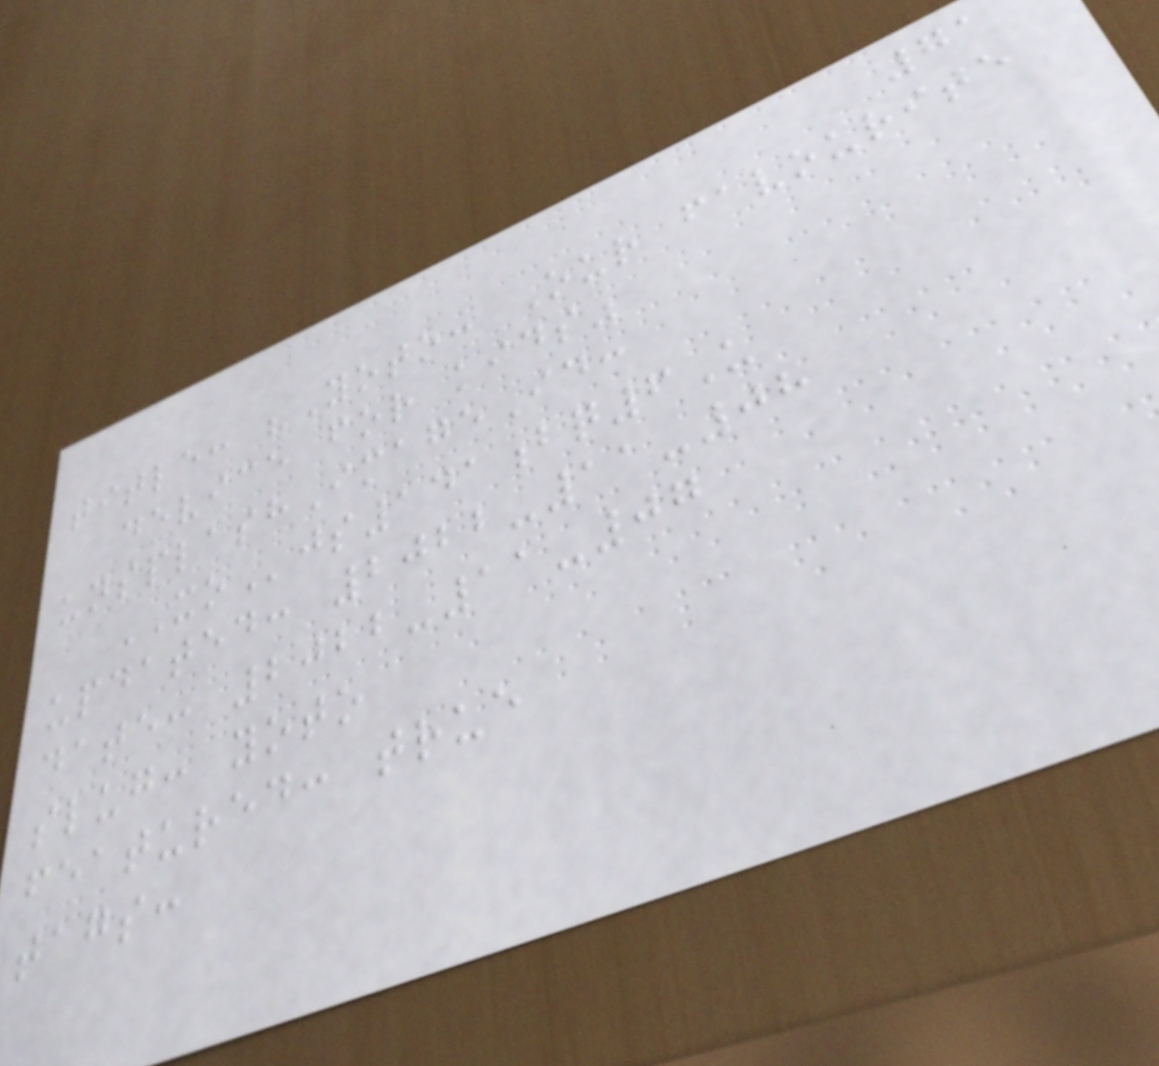71
title: "Yoto: Our favourite
device for kids"
unsplashImageId:
XOjs141bq6U
updated: 2022-11-08
date: 2022-11-07
slug: yoto
featured: true
tags:
